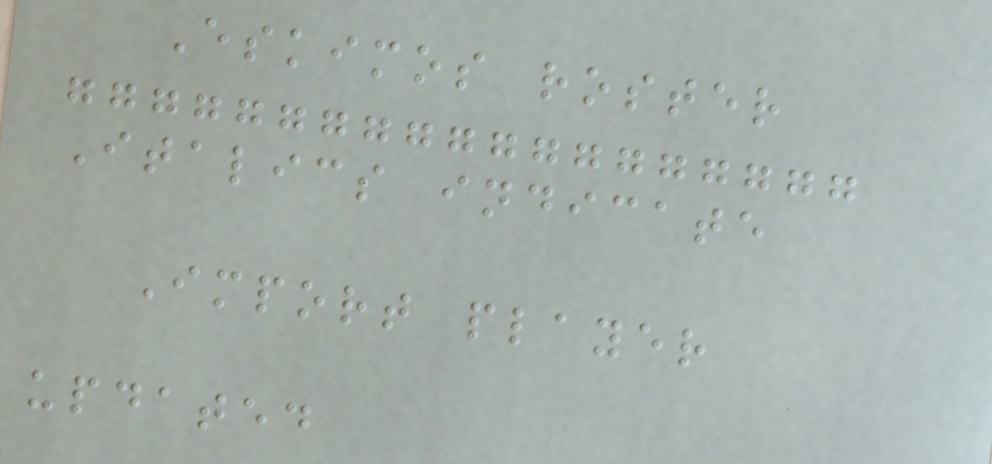Eskimos roster
Italics indicate
Import player
updated
